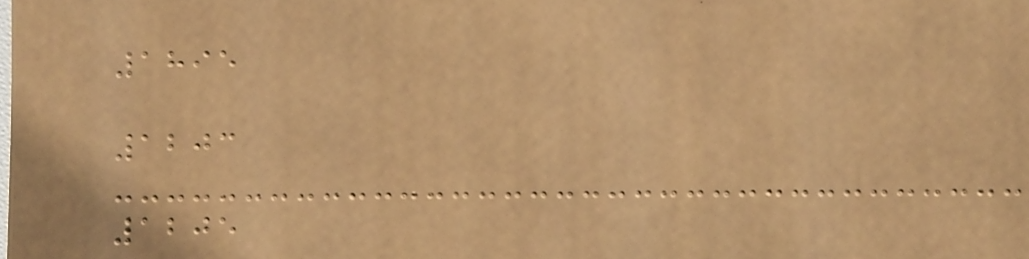1895
1203
1205
